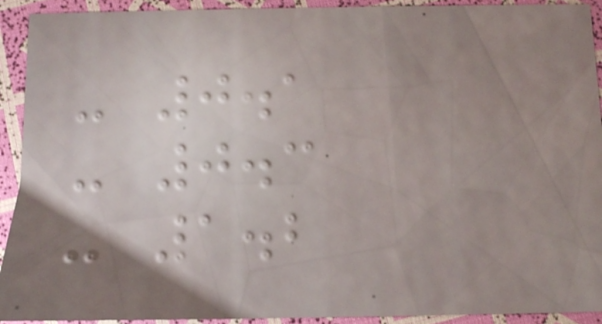- 0.1
- 0.3
- 1.2
